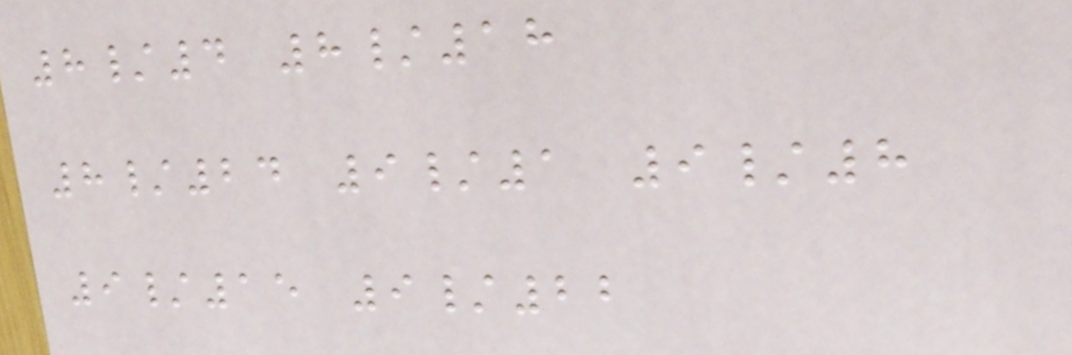8/4 8/18
8/24 9/1 9/8
9/15 9/22
